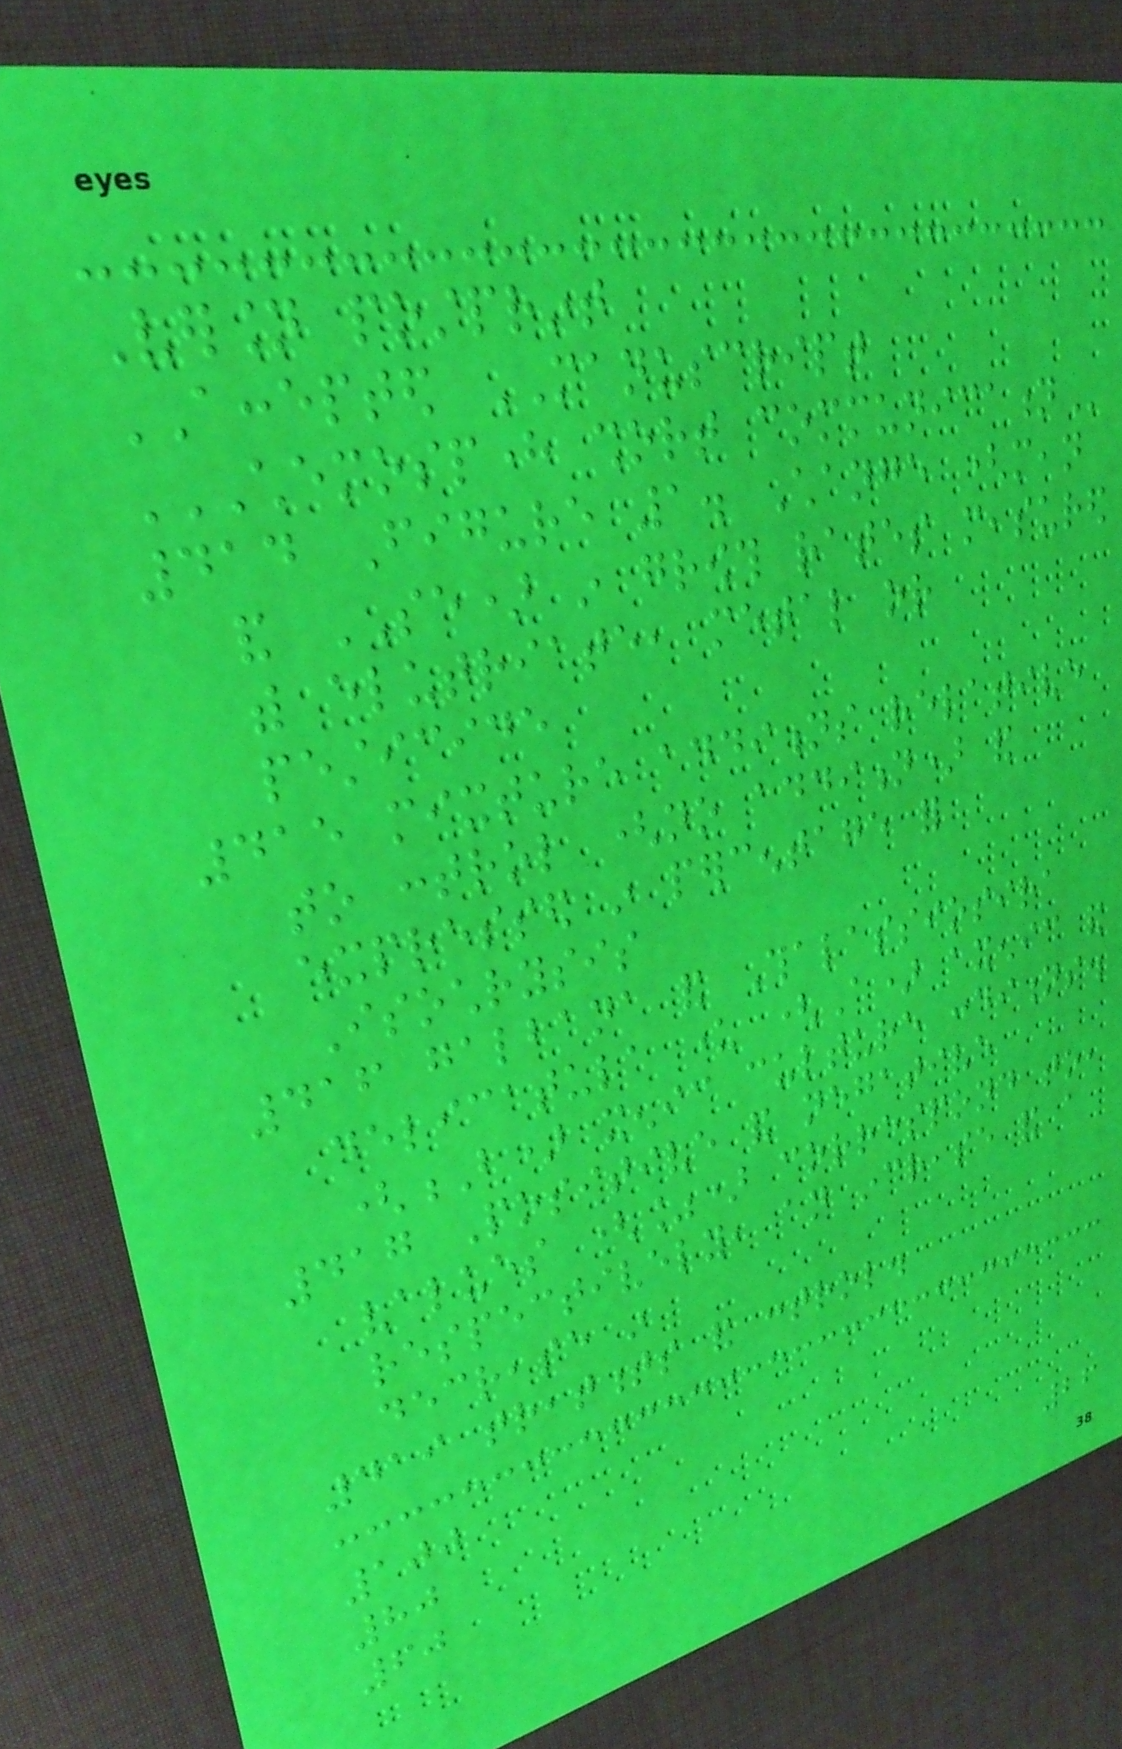Version postprint
ACCEPTED MANUSCRIPT
CHEMOSPHERE SHORT COMMUNICATION
414 Figure 1. Change (mean
and SE) in growth rates measured
with elutriate, metal or
pesticide
415 mixture additions relative
to control (no addition) and
expressed in percentage for
Isochrysis
416 galbana and Thalassiosira
delicatula under (A) axenic and
(B) xenic culture conditions.
417 Positive and negative
values (%) correspond to,
respectively, an increase and a
decrease in
419 treatments and control.
100
80
60
26
